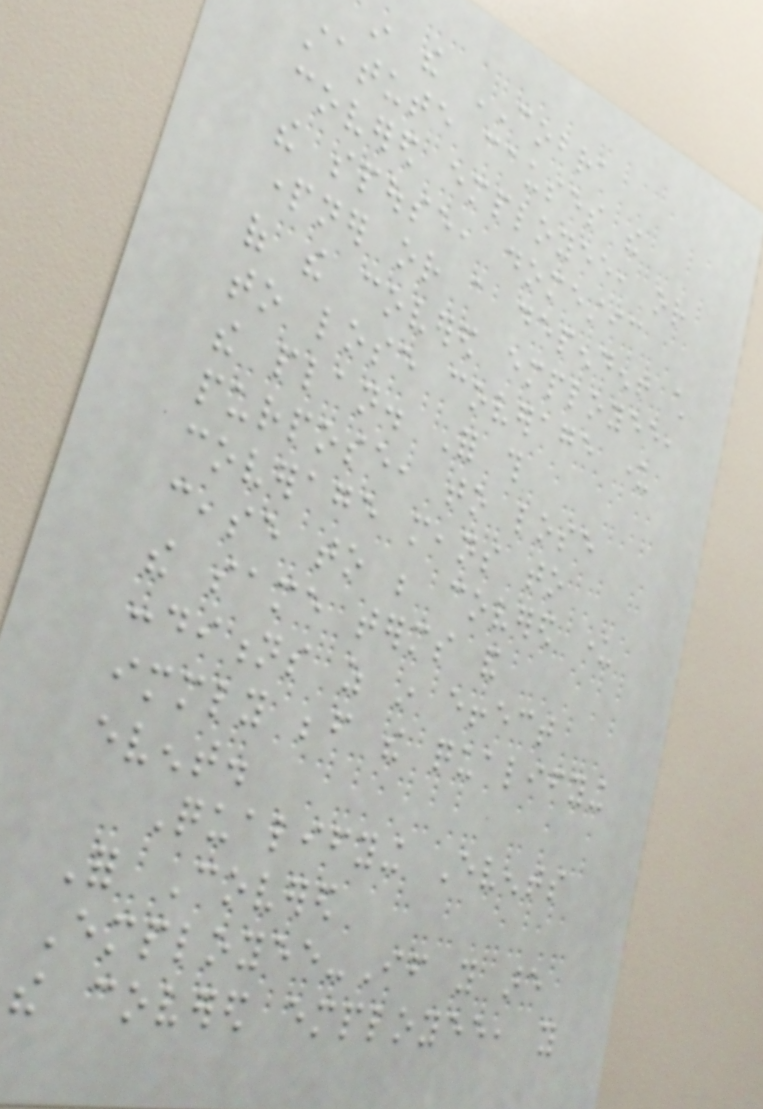in the COBRA
statute causes the
covered employee, or
the spouse, domestic
partner or a dependent child
of the covered employee,
to lose coverage under
the plan. For this
purpose, to lose
coverage means to
cease to be covered under
the same terms and
conditions as in effect
immediately before the qualifying
event.
Qualifying Events
For Covered
Employee-If you are
the covered employee, you
